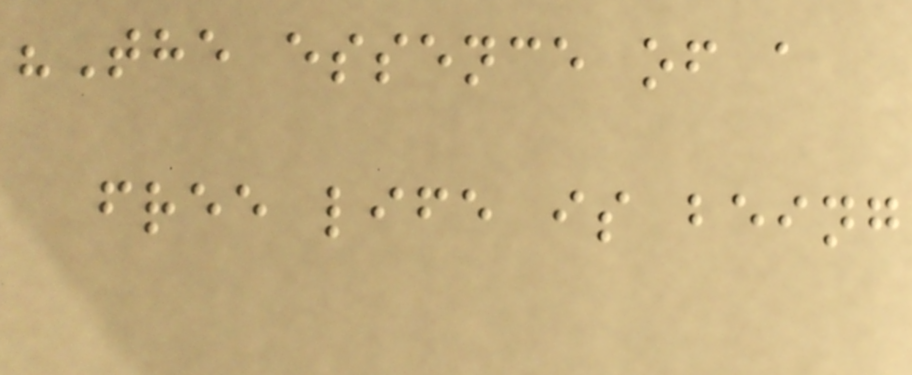"The essence of a
free life is being
